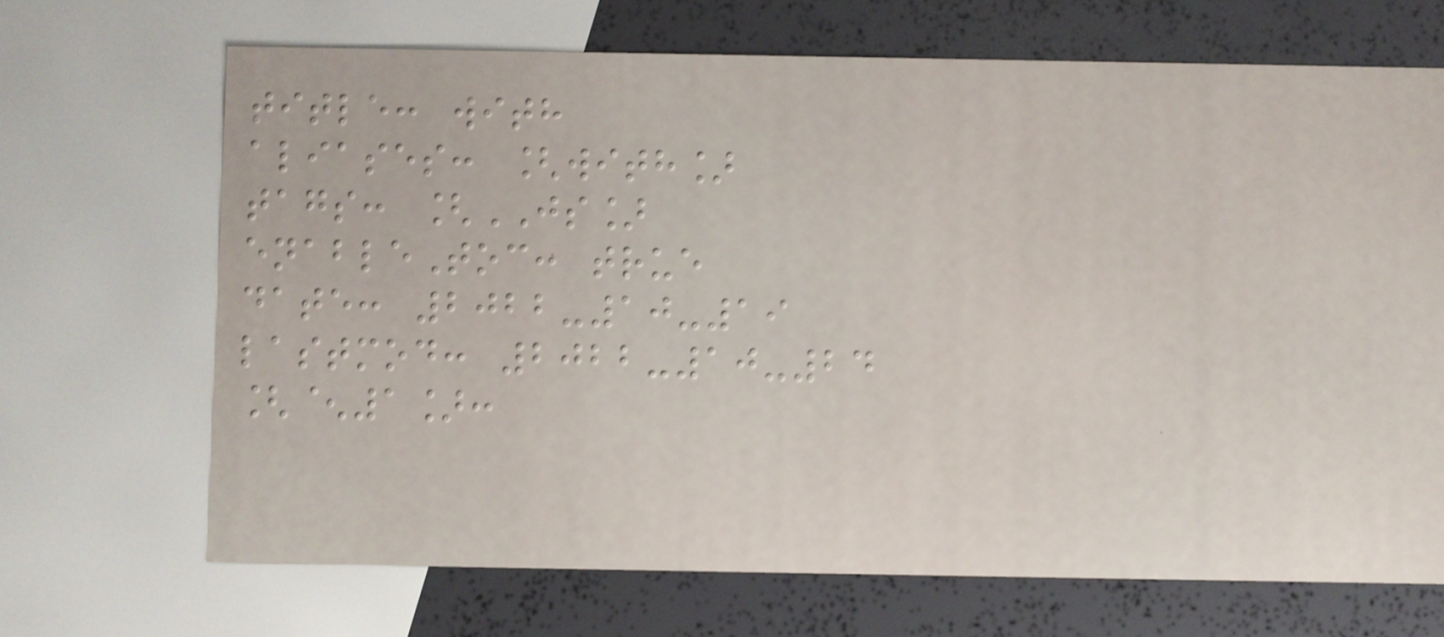title: with
aliases: [with]
tags: [JS]
enableToc: true
date: 2022-10-19
lastmod: 2022-10-24
[^1]:
